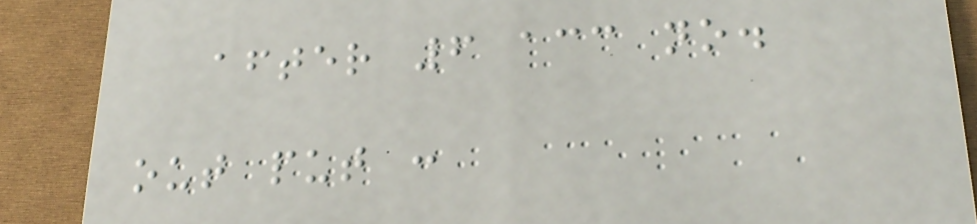after 6 acc no.
out put :
